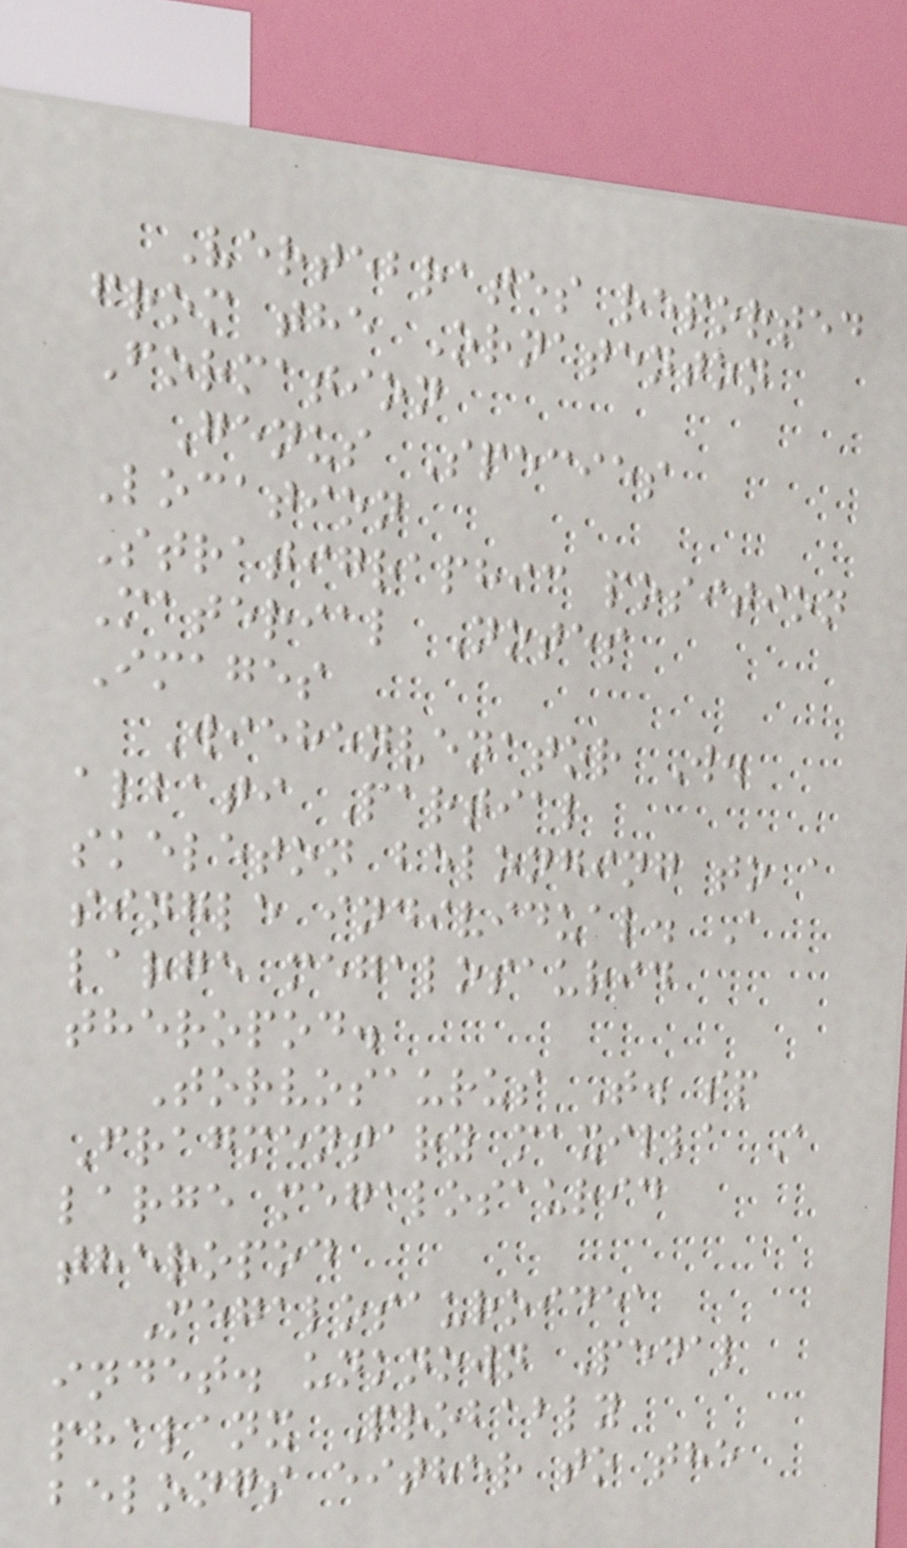Vertebrates reported
from the Ornatenton
Formation
Genus Species
Location
Stratigraphic position
Material Notes
Images
Wiehenvenator W.
albati Partial
skeleton belonging to a
single individual. A
large megalosaurid
theropod.
Torvosaurus T. sp
Fragmentary maxilla A
large megalosaurid
theropod
Megalosauroidea
indet. unknown Pedal
phalanx Probably
belongs either to the
